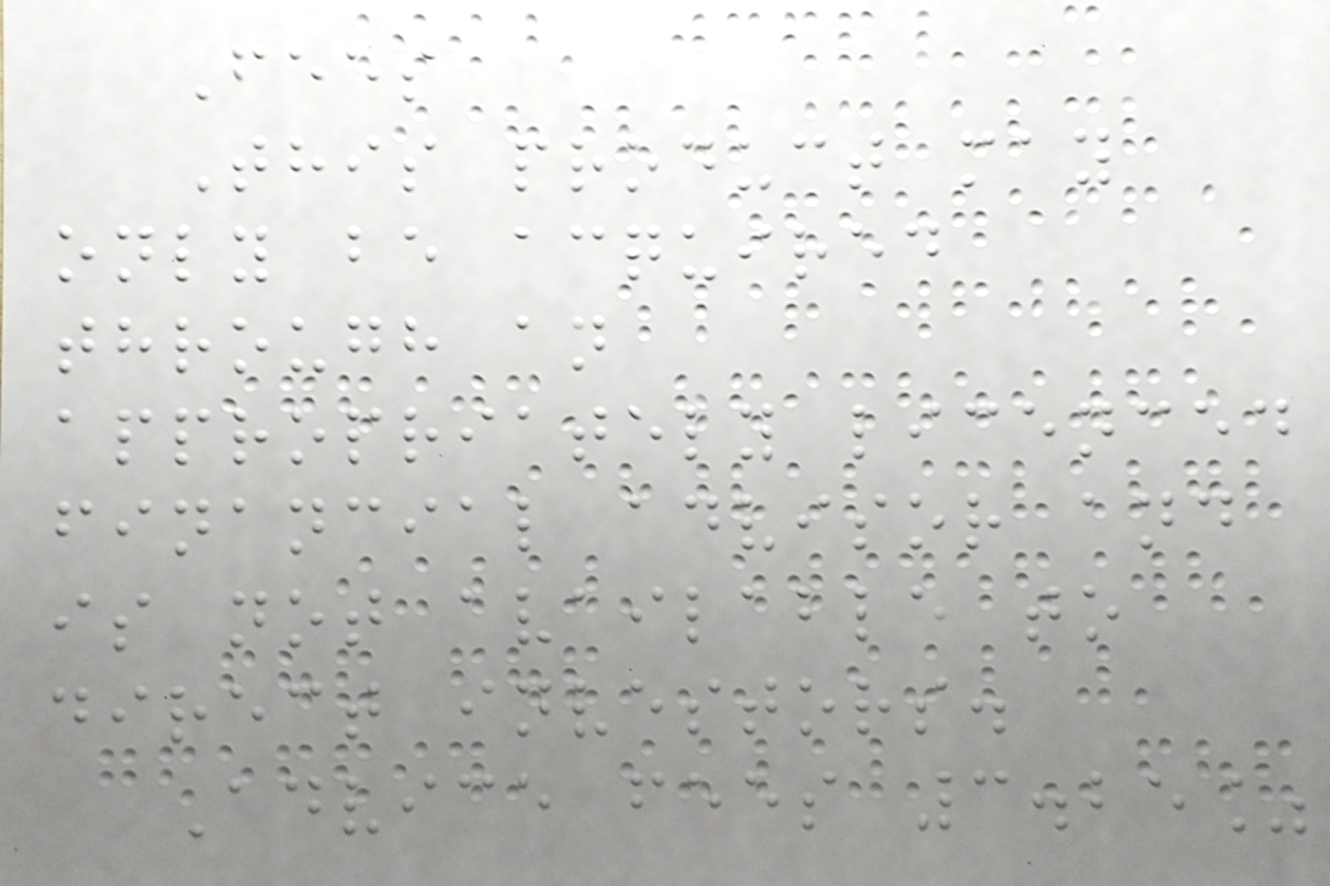Fees
This product may
only be acquired
through an
appropriately licenced
financial advisor and
is not available to
direct investors.
Advice fees 3.25%
